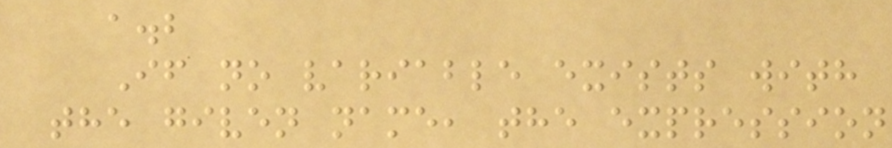a.b
If no variable exists with
the given name, the expression
